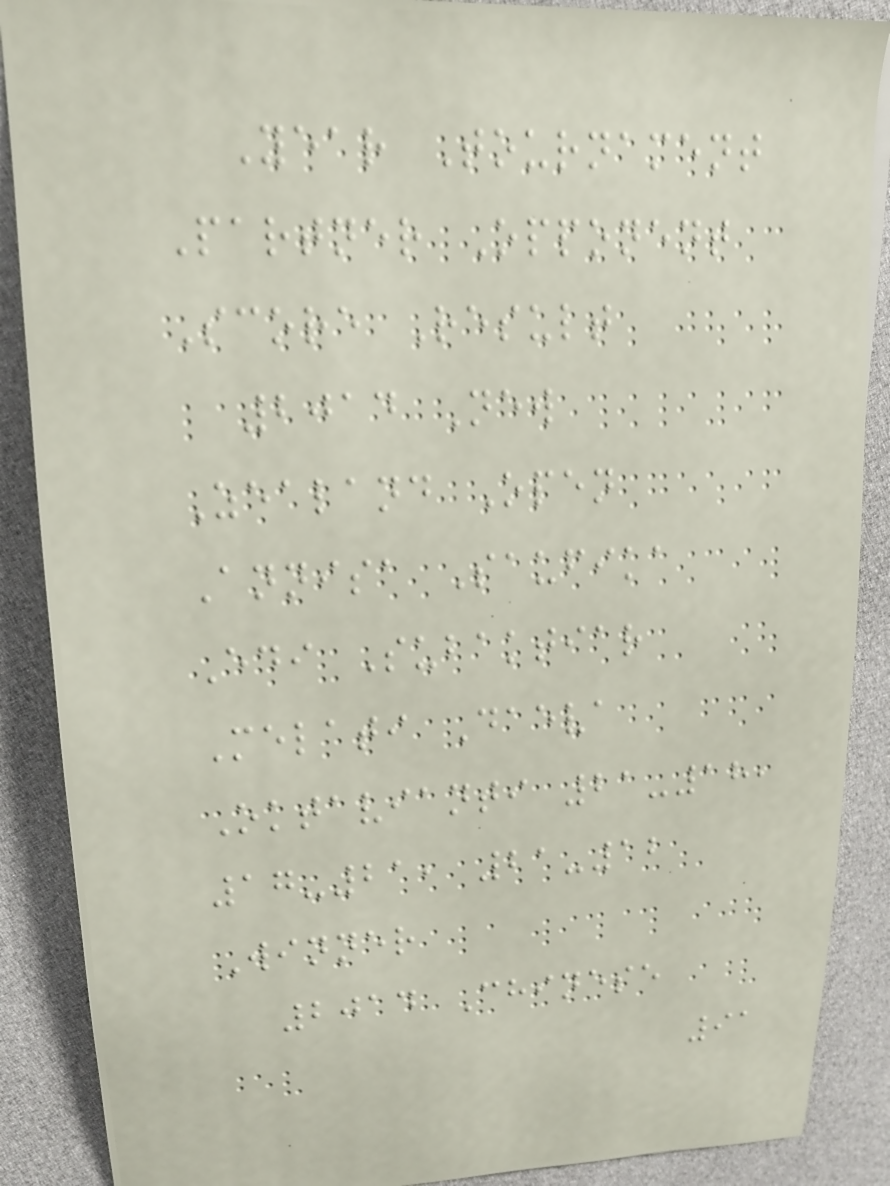Year Tournament
Partner Opponent
Score Result
2014 New
Zealand Open
Annisa Saufika
Edi Subaktiar
Melati Daeva
Oktavianti 21-18,
17-21, 21-12
Winner
2014 Chinese
91
